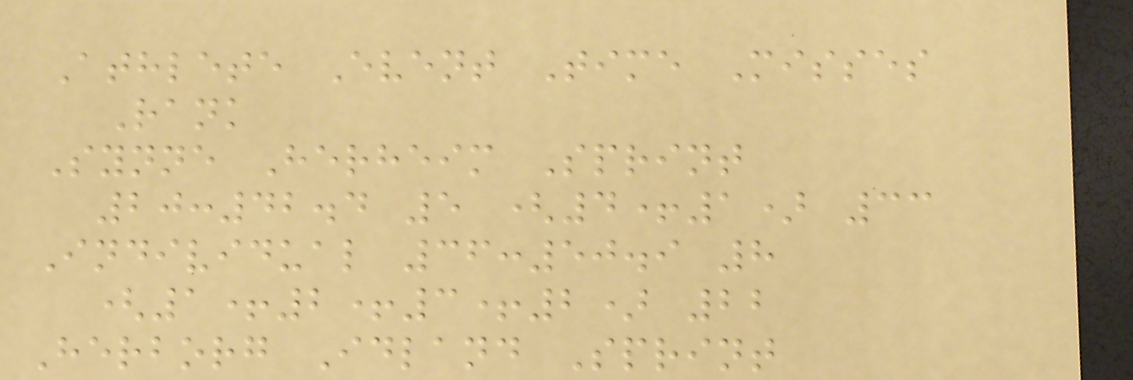Athlete Event Time Misses
Rank
Synne Herheim Sprint
20:42.4 5 (4+1) 33
Individual 36:50.9 8
(1+2+3+2) 22
Herborg Idland Sprint
